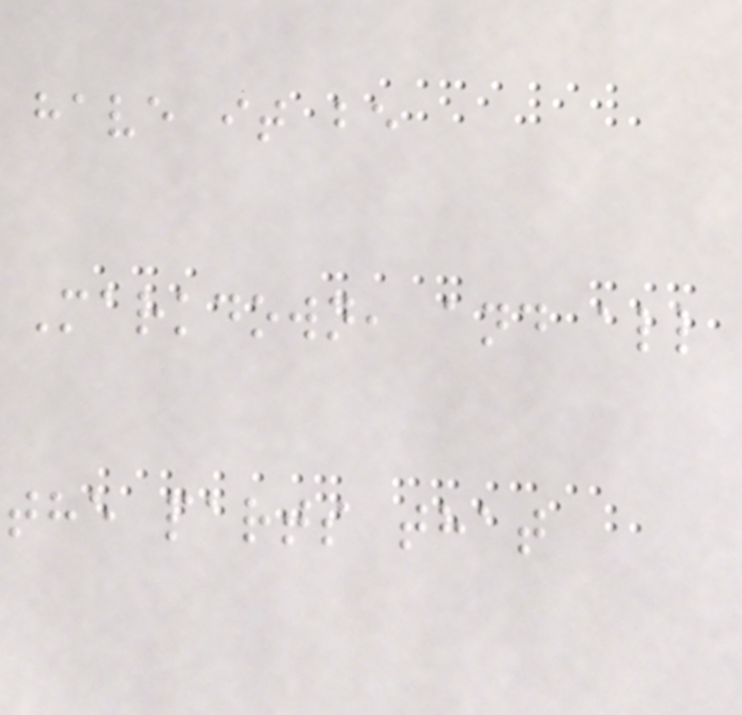have it be
Markdown, and all
the parts that
